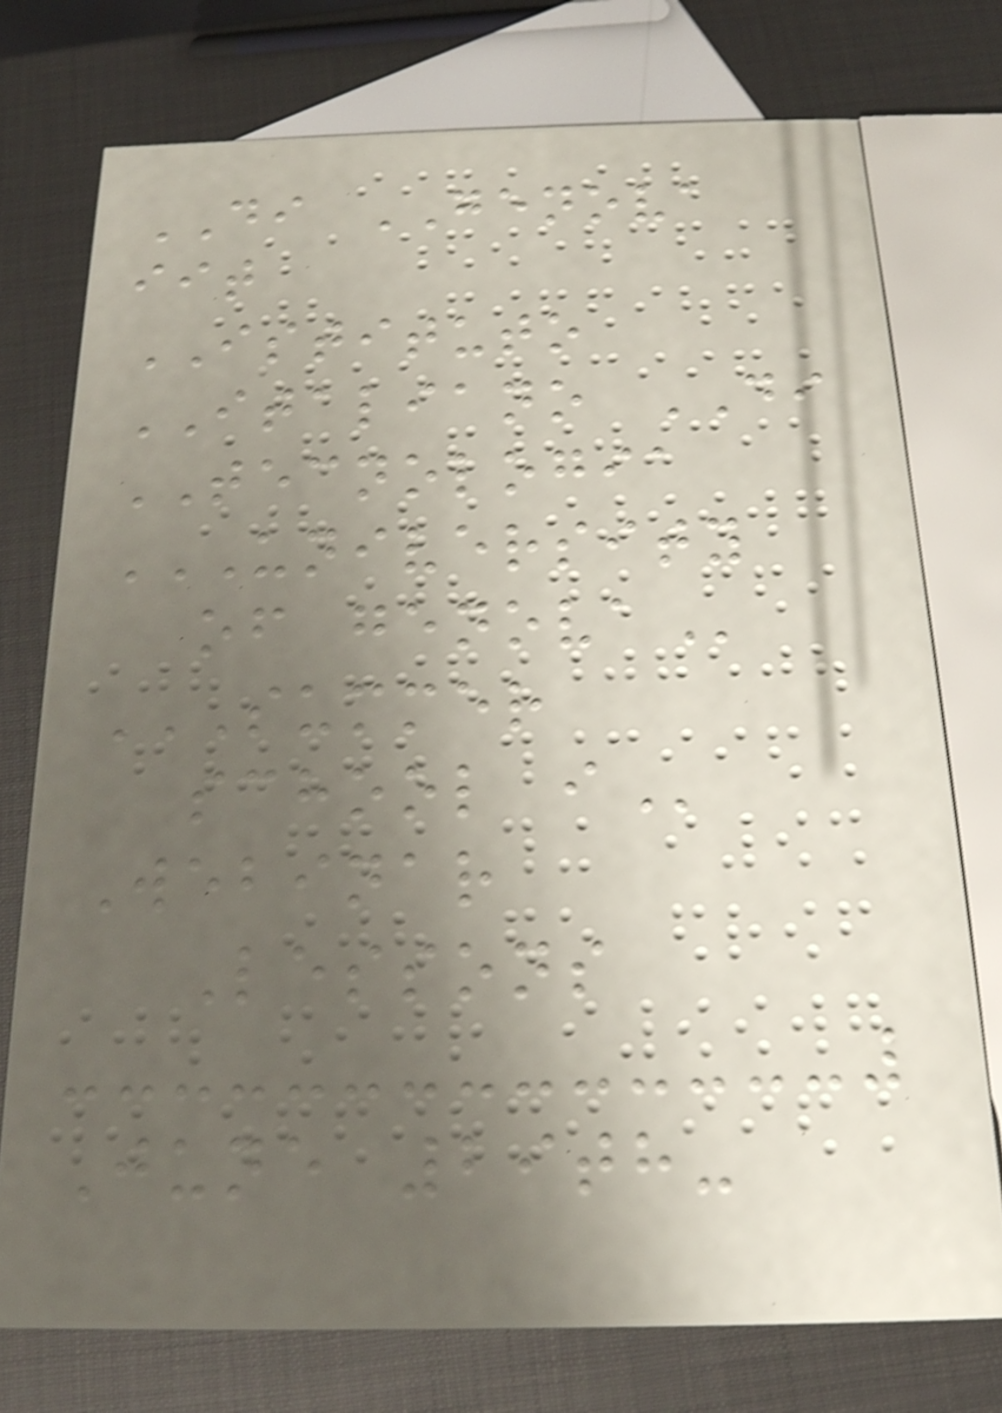DI GENOVA
iit
ISTITUTO
ITALIANO DI
TECNOLOGIA
UNIVERSITY
OF GENOVA
SUMMER
SCHOOL I
Webinar
Lessons
June 29th-
